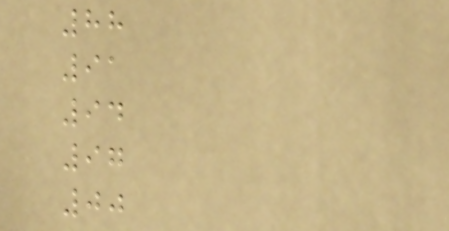88
91
94
97
00
